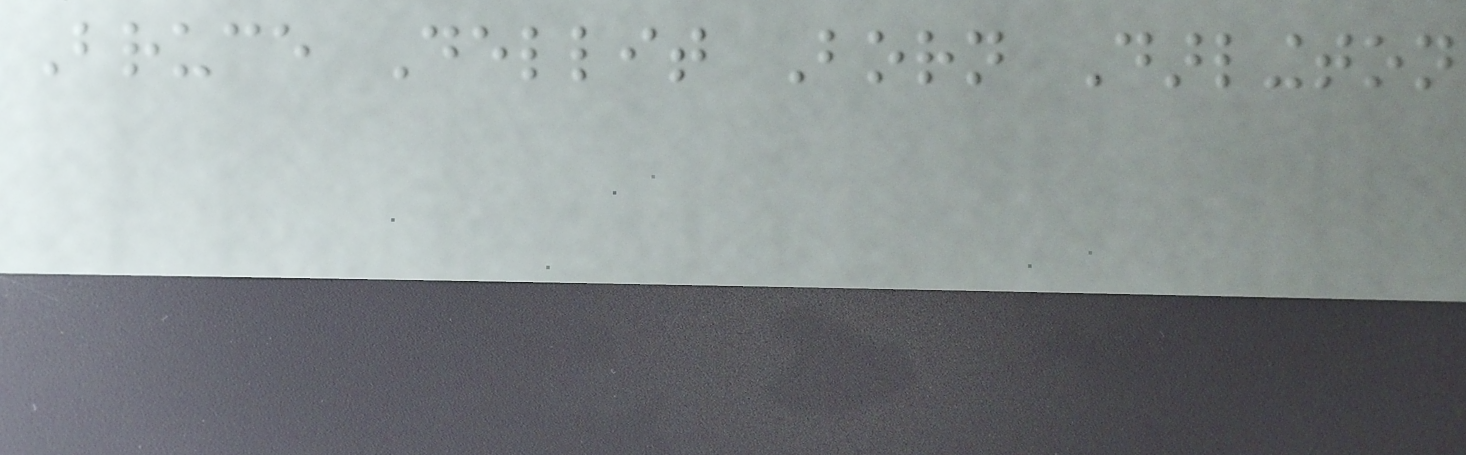Bruce Dellit Born Darlington
